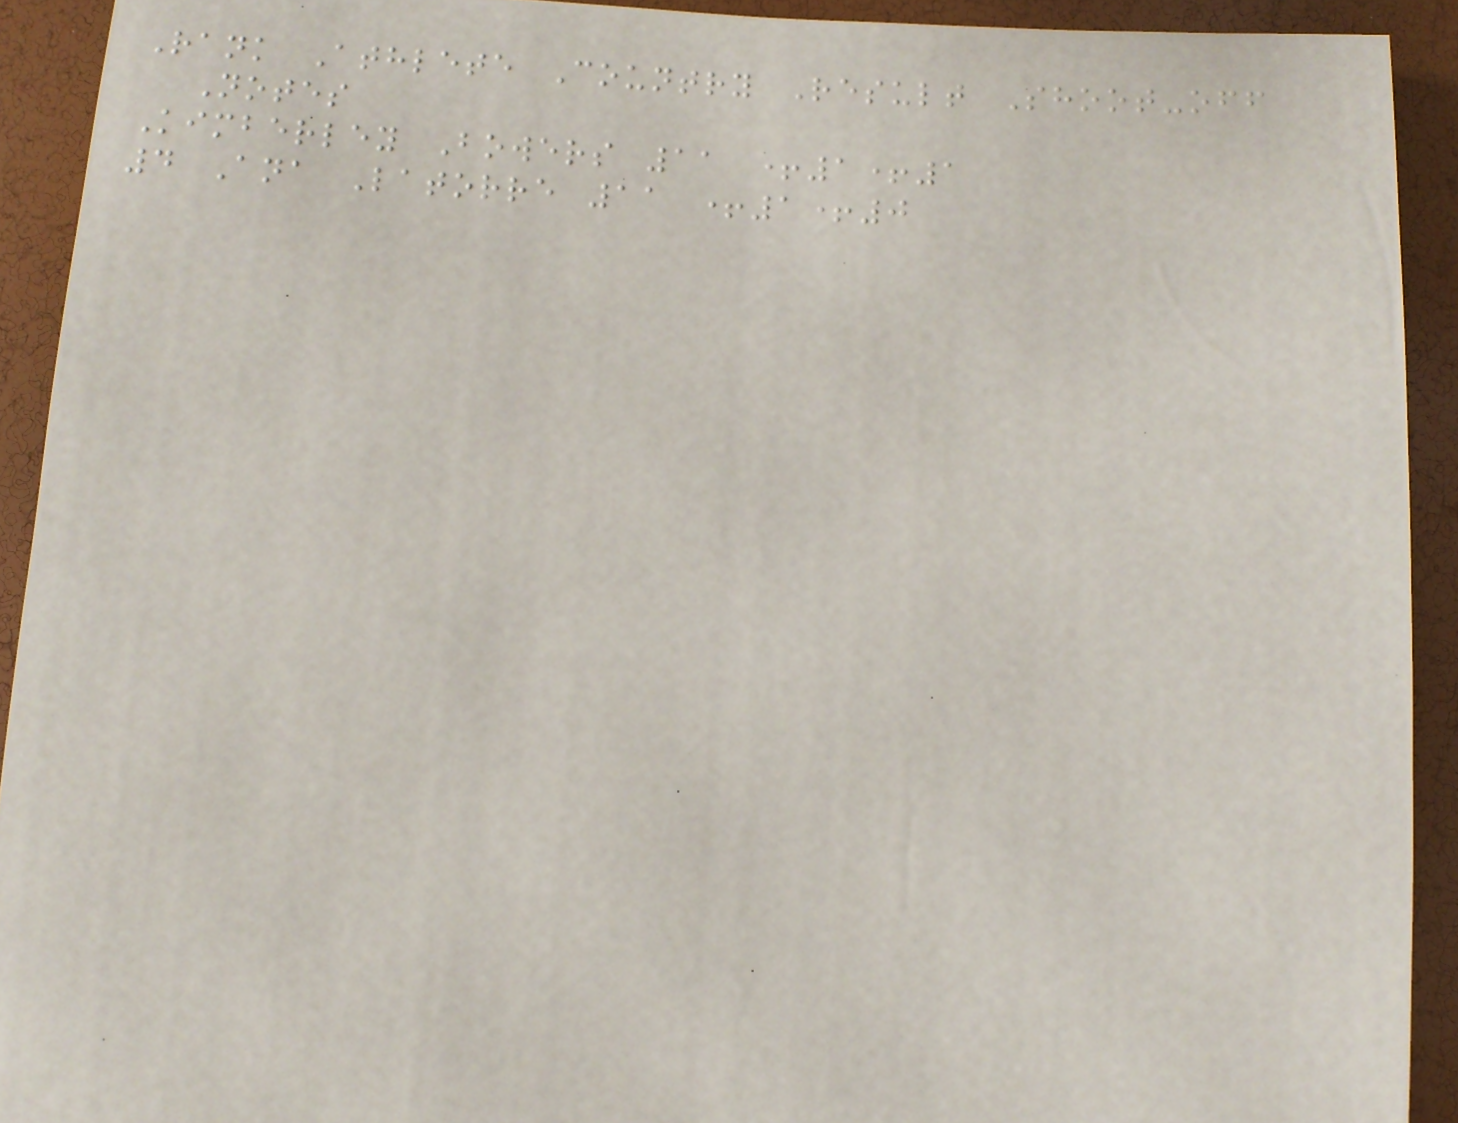Rank Athlete Country Result Shoot-off
Notes
Kimberley Bowers 11 +1+1
4 Ana Latorre 11 +1+0
